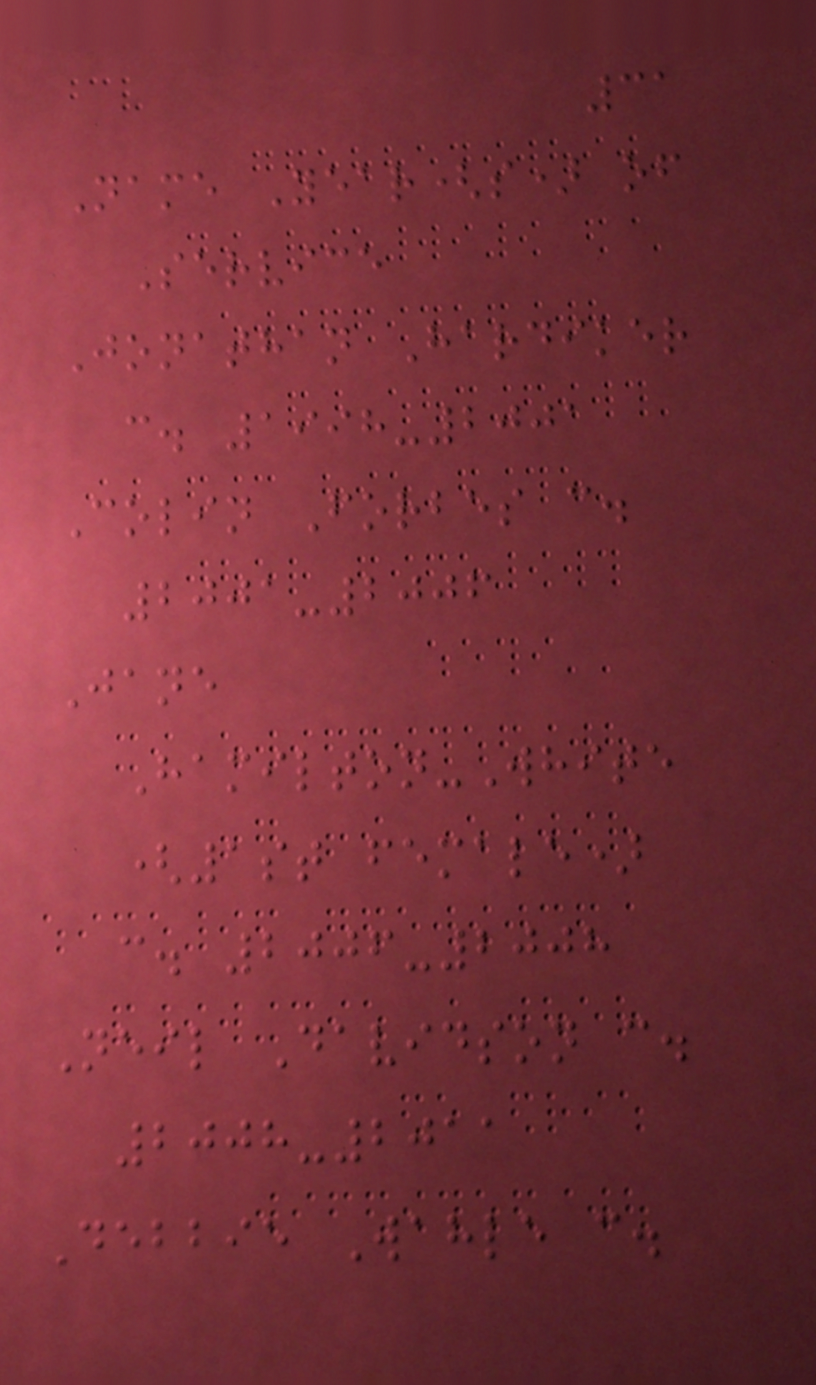31
Name Year(s) of
Service
Jonathan Hardiker
c. 1998-2001
Colin Forbes c.
2001-2006
Jane
Hamilton-White
(1st female)
c. 2006-2008
Neil Davidson c.
2008-2011
Debbie Wahle c.
